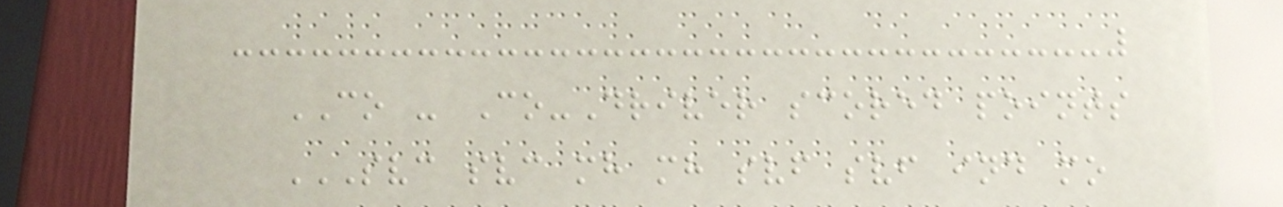CO - Co-Driver scored points
SVC SVC MH MH SVF SVF IND MO
